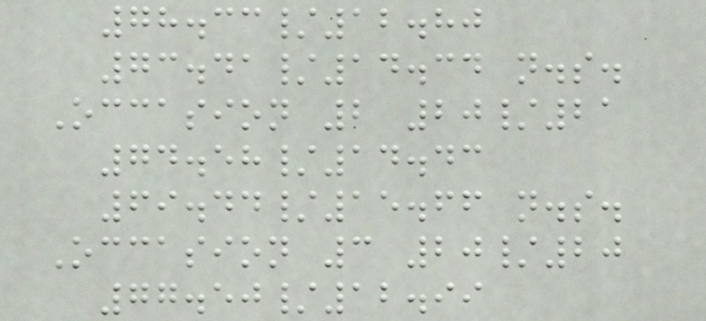78.33/12.80
73.41/14.34 n.s.
Occasion 2 20/21
74.58/14.43
69.44/15.66 n.s.
Occasion 3 20/20
77.50/12.99
